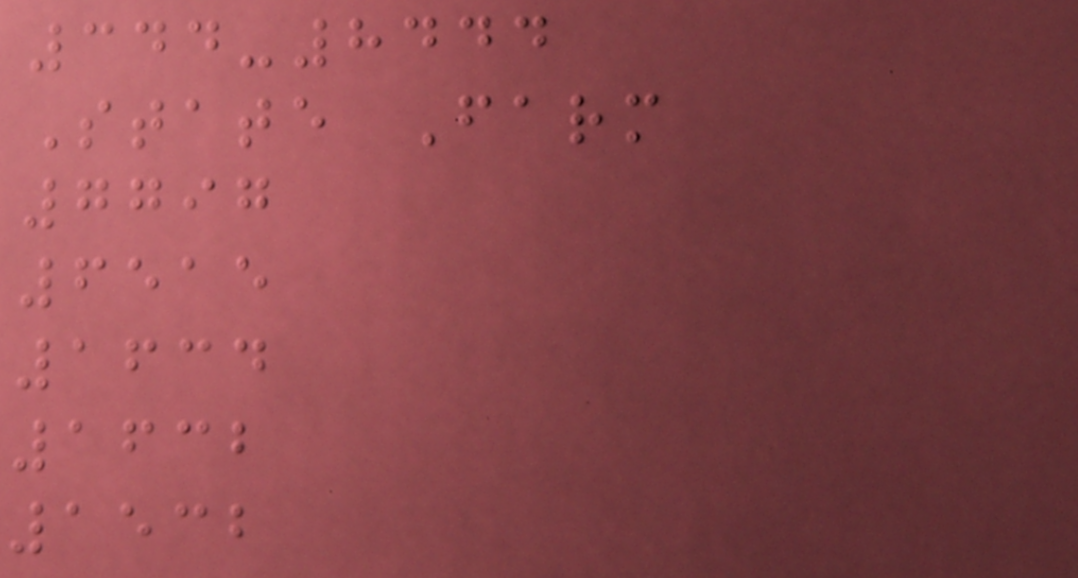344-8444
State Farm
7797
6515
1634
1632
1532
